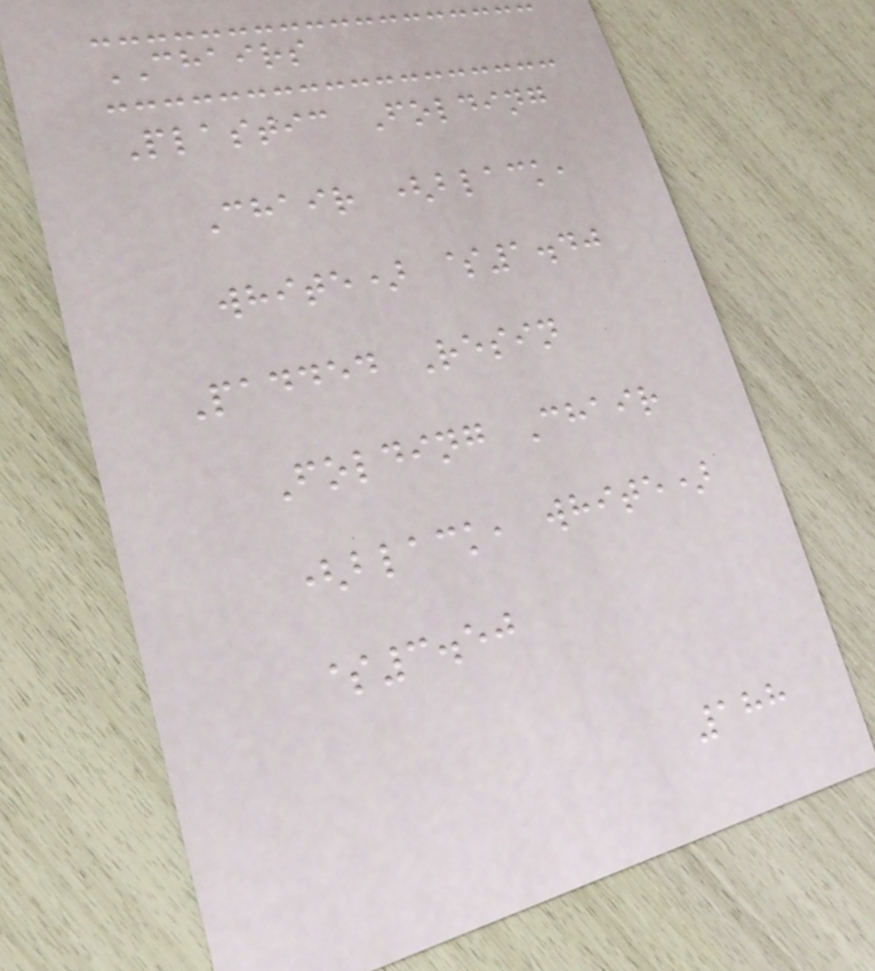CHAIRS
Plastic Folding
Chair (black,
white) $1.40
Padded Resin
Folding Chair
(black, white)
$3.50
188
